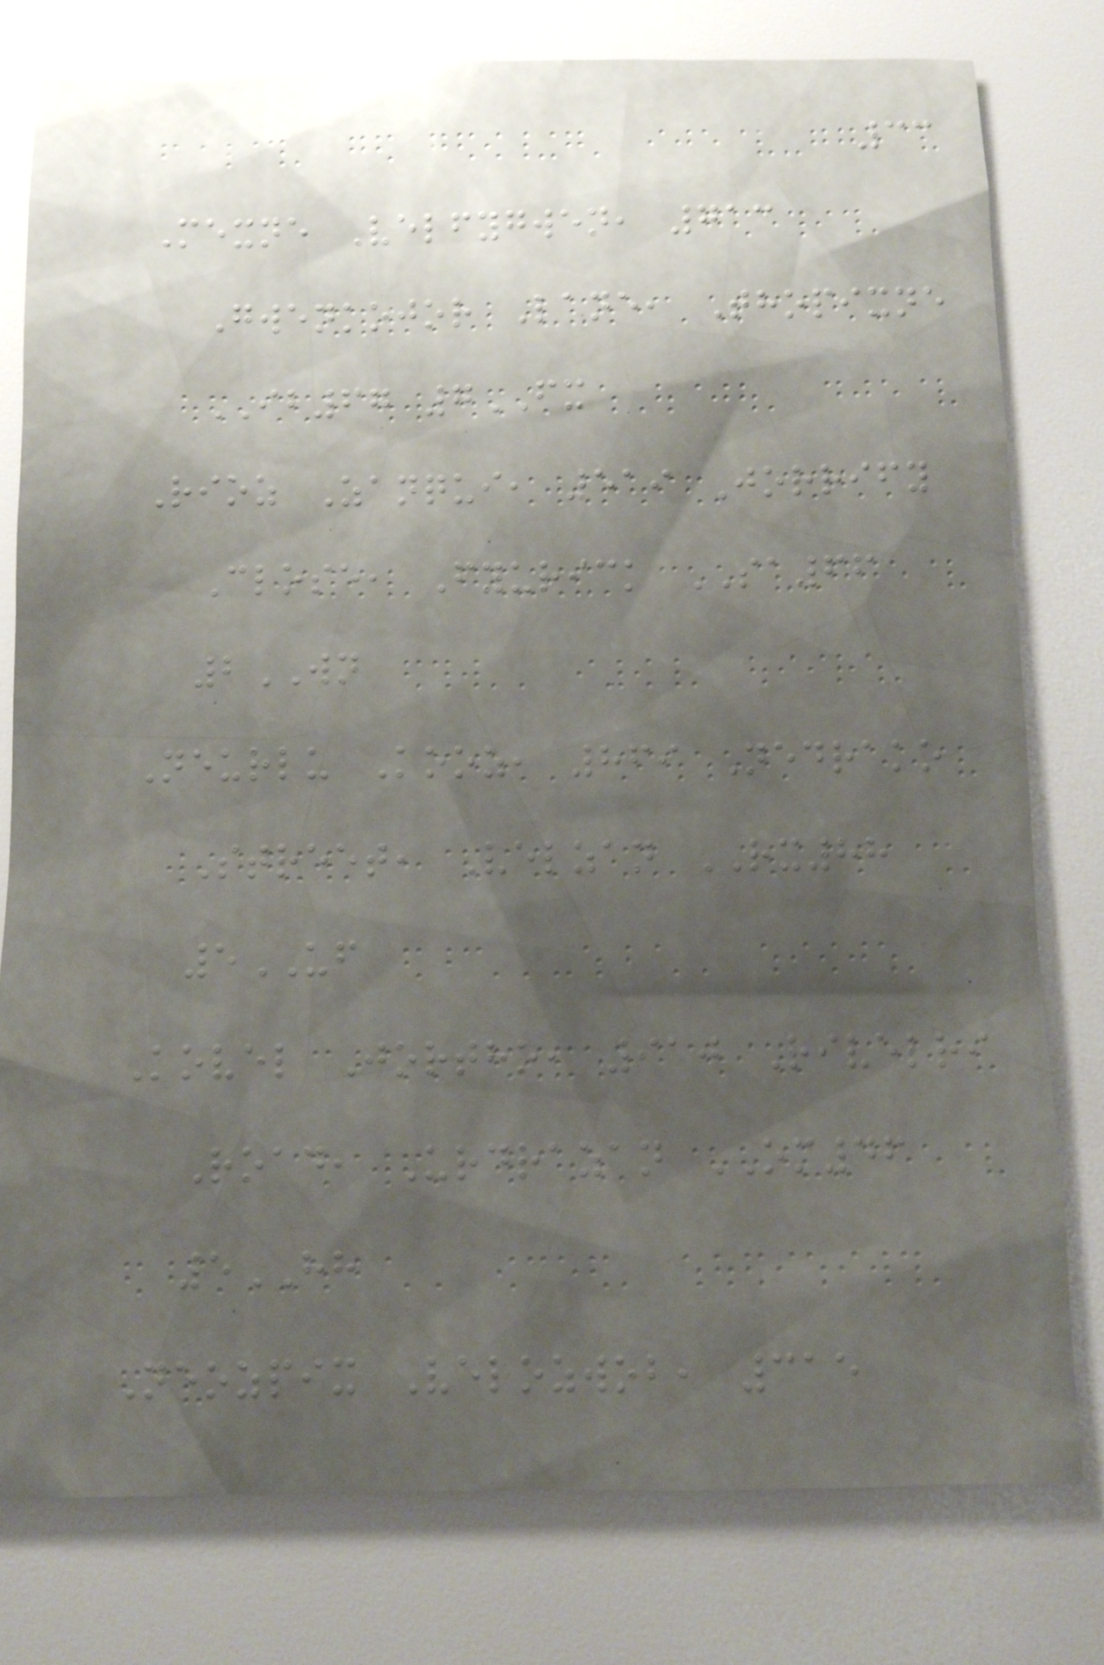33
Mexne Velfygwen, 713
Gwenkojor Lane, Thopixne
IB67 7FX
Rioz Zanqui, 519 Jorrify
Close, Fyurick SA66
2WN
Neurlu Kooz, 869 Nedrako
Street, Velzan RX88
5UF
Kovel Jortho, 910 Rivelri
Road, Urdrazan OM46
5HH
Neozpix Velozwob, 315
